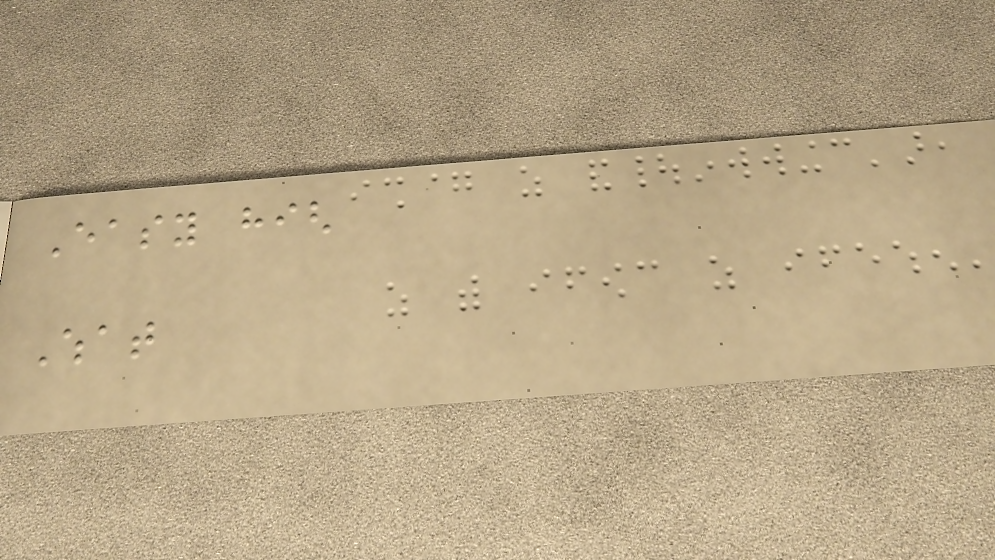Easy high
What
